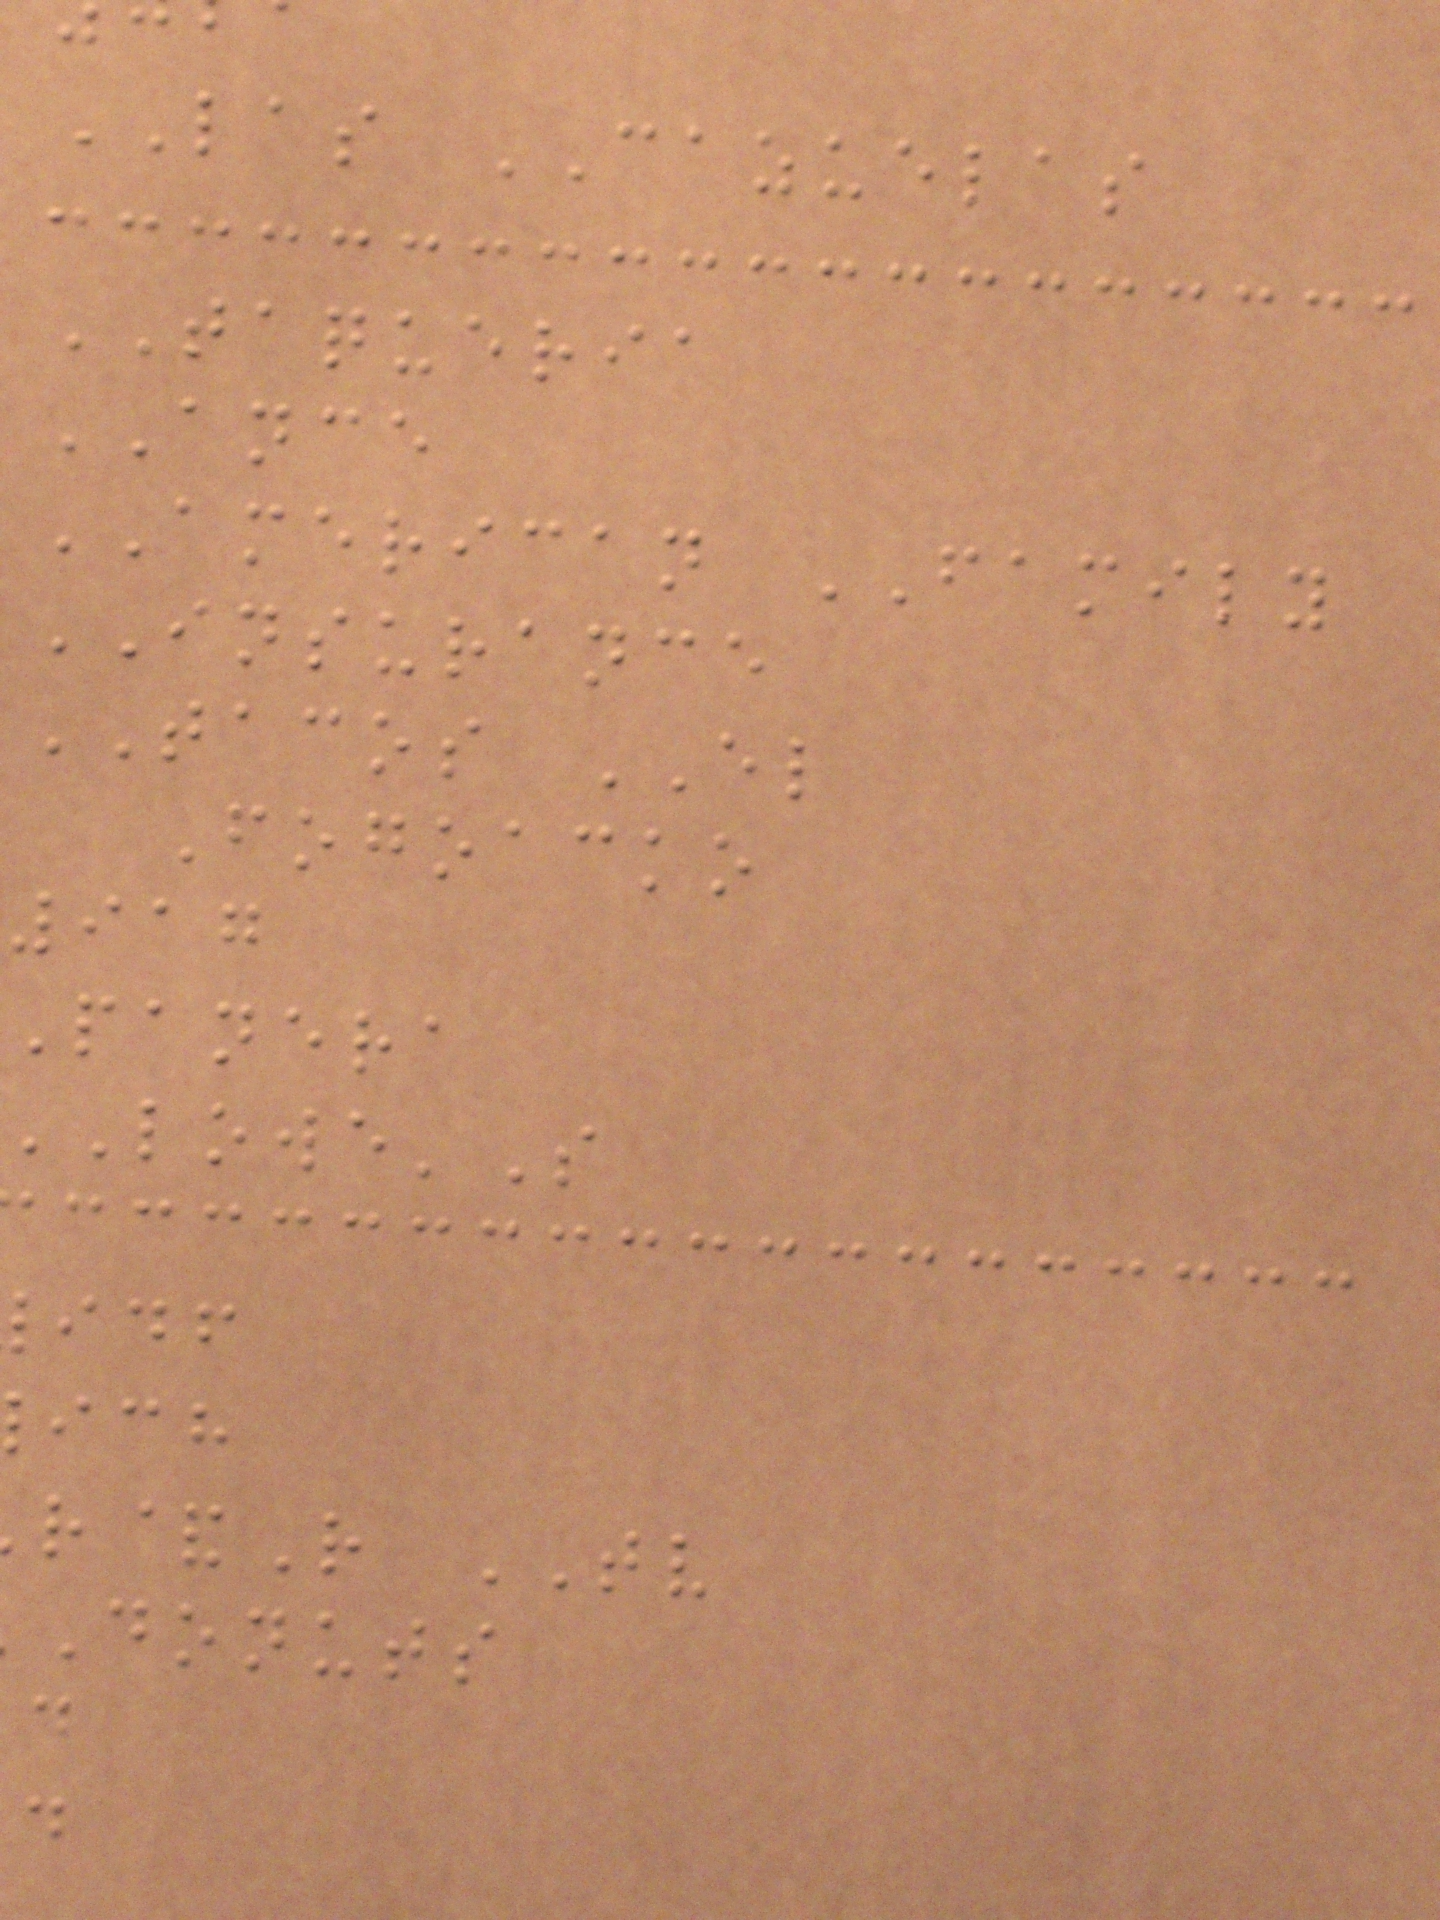LAS CAZUELAS
TAQUERIA
ANCE
AMERICAN FAMILY
INSURANCE
TACOS EL
Fogoacko
917
Panera
&R TV
donuts
